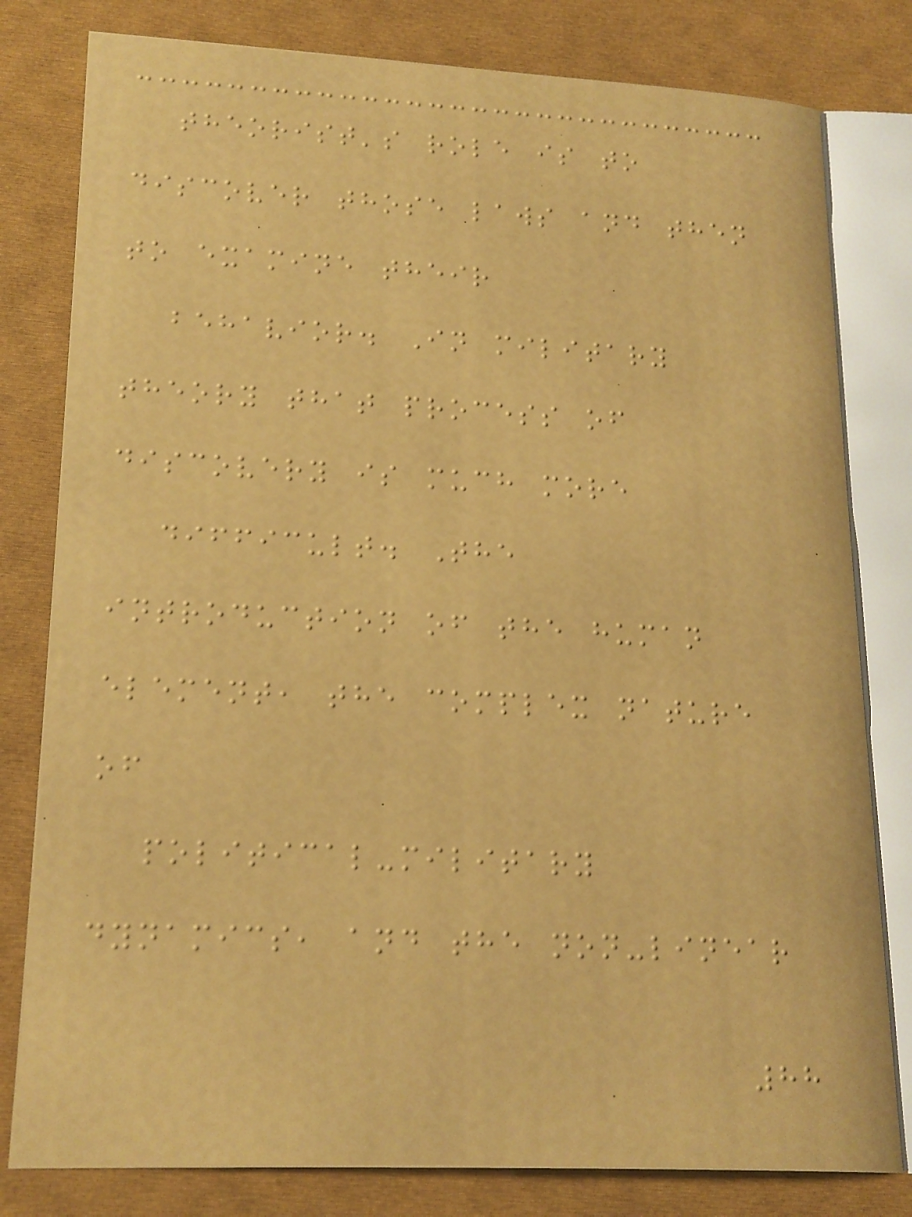theorist's role is to
discover those laws and then
to examine their
behavior. In military
theory that process of
discovery is much more
difficult. The
introduction of the human
element, the complex nature
of
political-military
dynamics, and the non-linear
88
